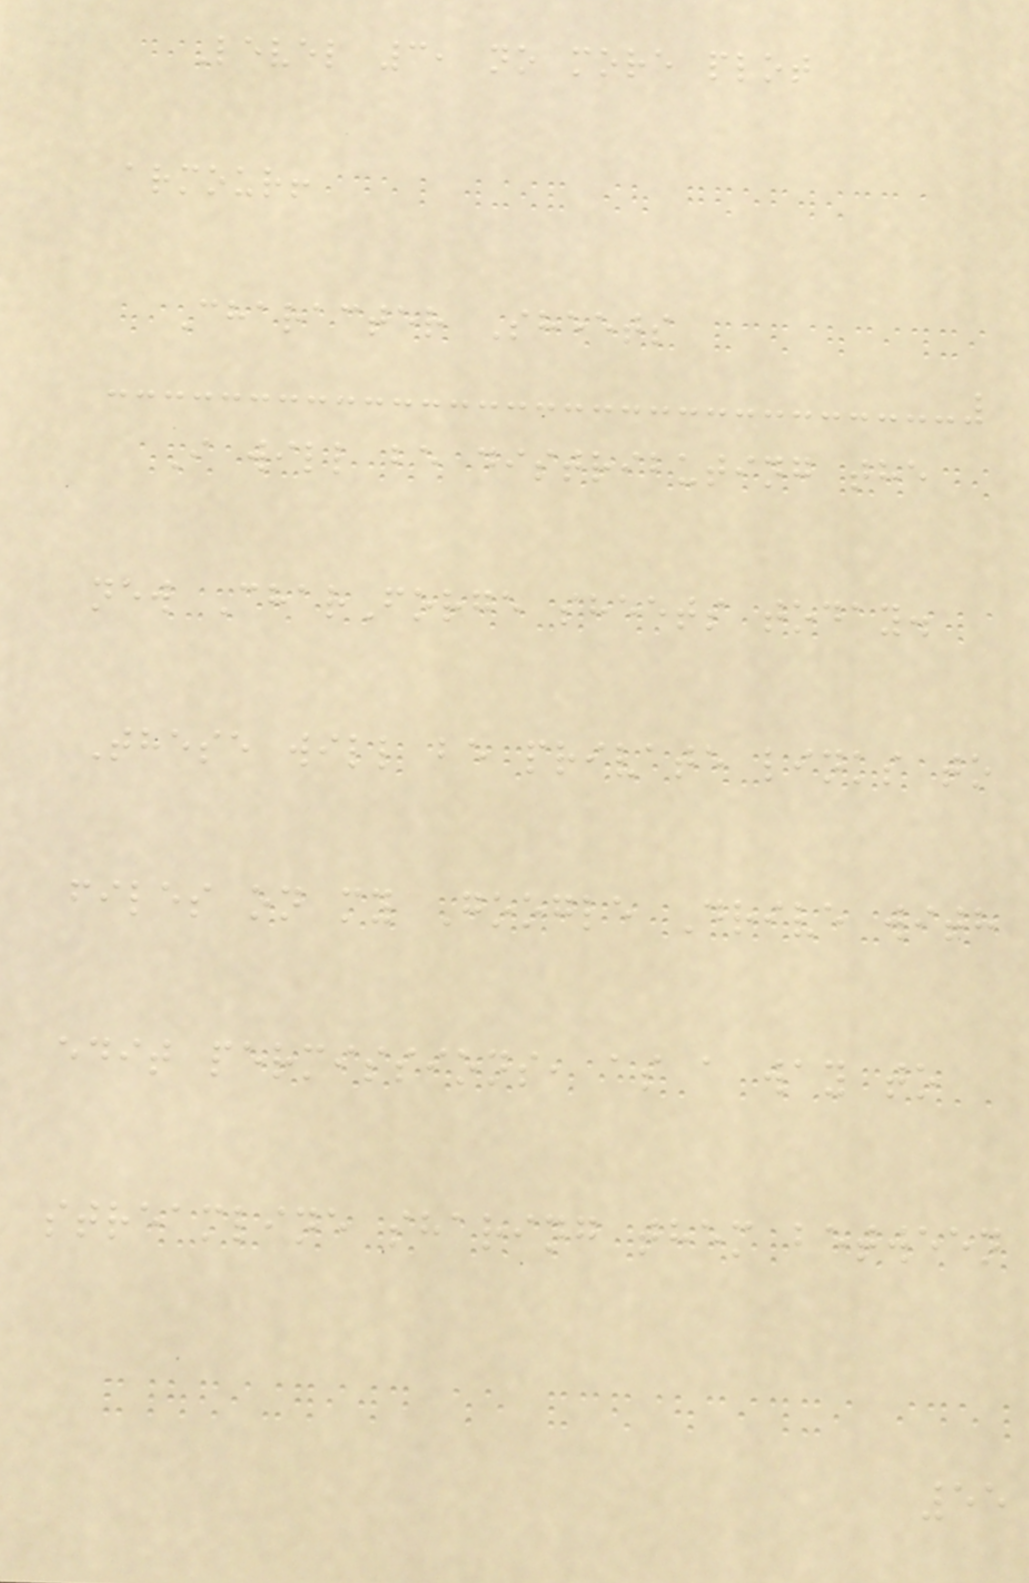Level 3, no more plot
armour!
Character Sheets
I will be distributing the
new CharForge sheets today.
These will be private links to
files on my Google Drive with
edit permissions, as a way to
streamline sharing them between
55
